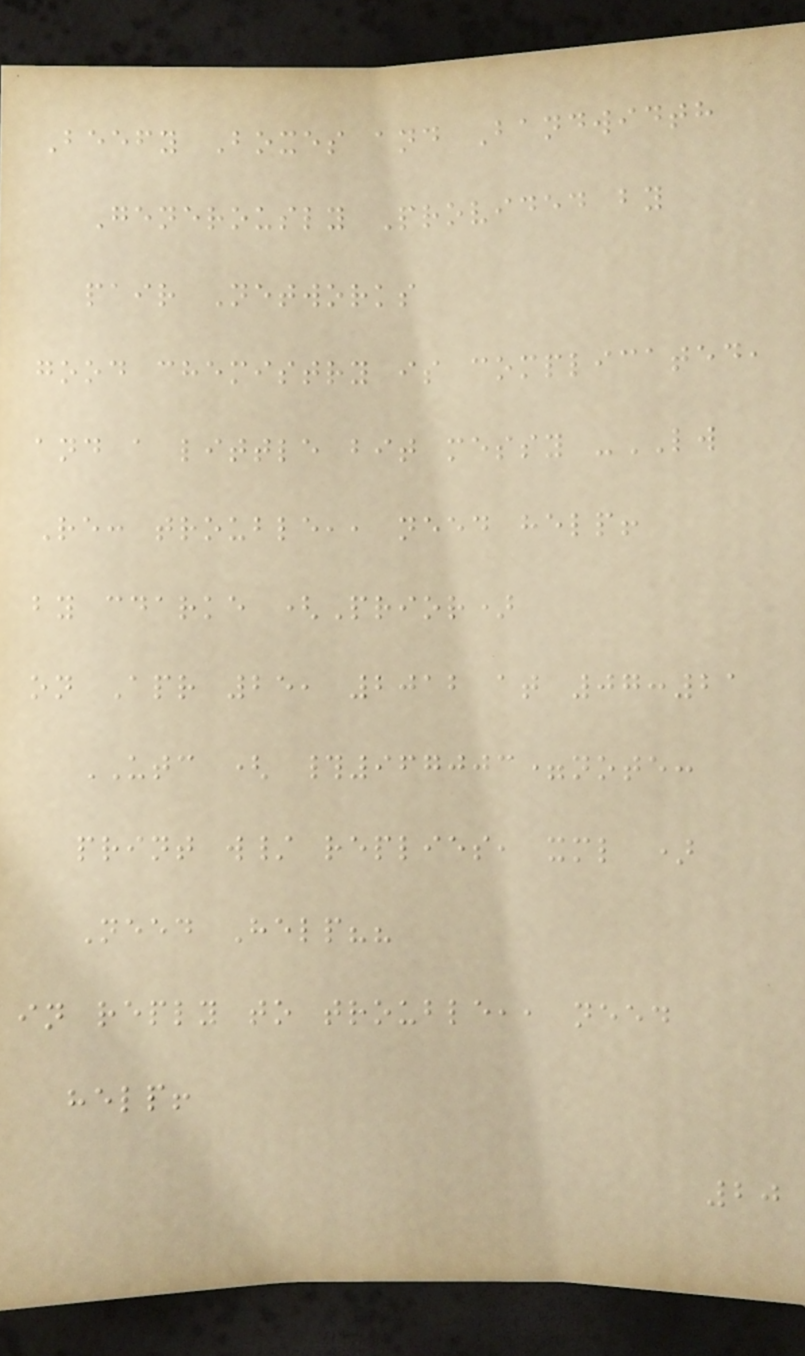Beefy Boxes and Bandwidth
Generously Provided by
pair Networks
good chemistry is complicated,
and a little bit messy -LW
Re: trouble,, need help!
by cdarke (Prior)
on Apr 25, 2012 at 07:21
UTC ( #967003=note:
print w/ replies, xml )
Need Help??
in reply to trouble,, need
help!
20
